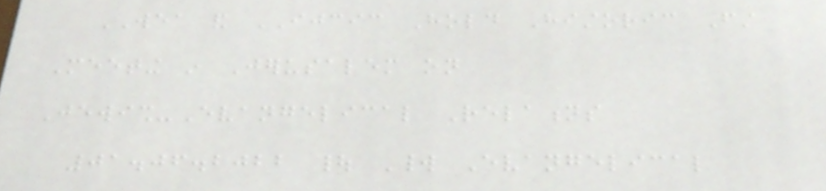WEA and IJCIC Hold Historic First
Meeting in Jerusalem on
Jewish-Evangelical Relations
01.06.2022 | World Evangelical
